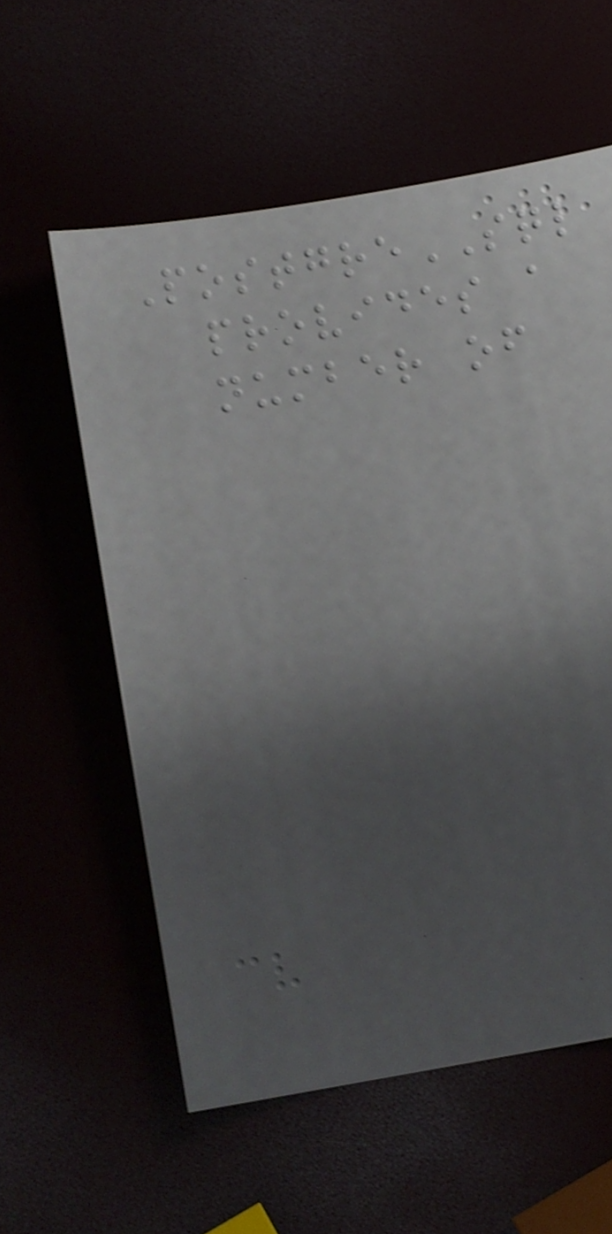PostgreSQL
provides a
number of
